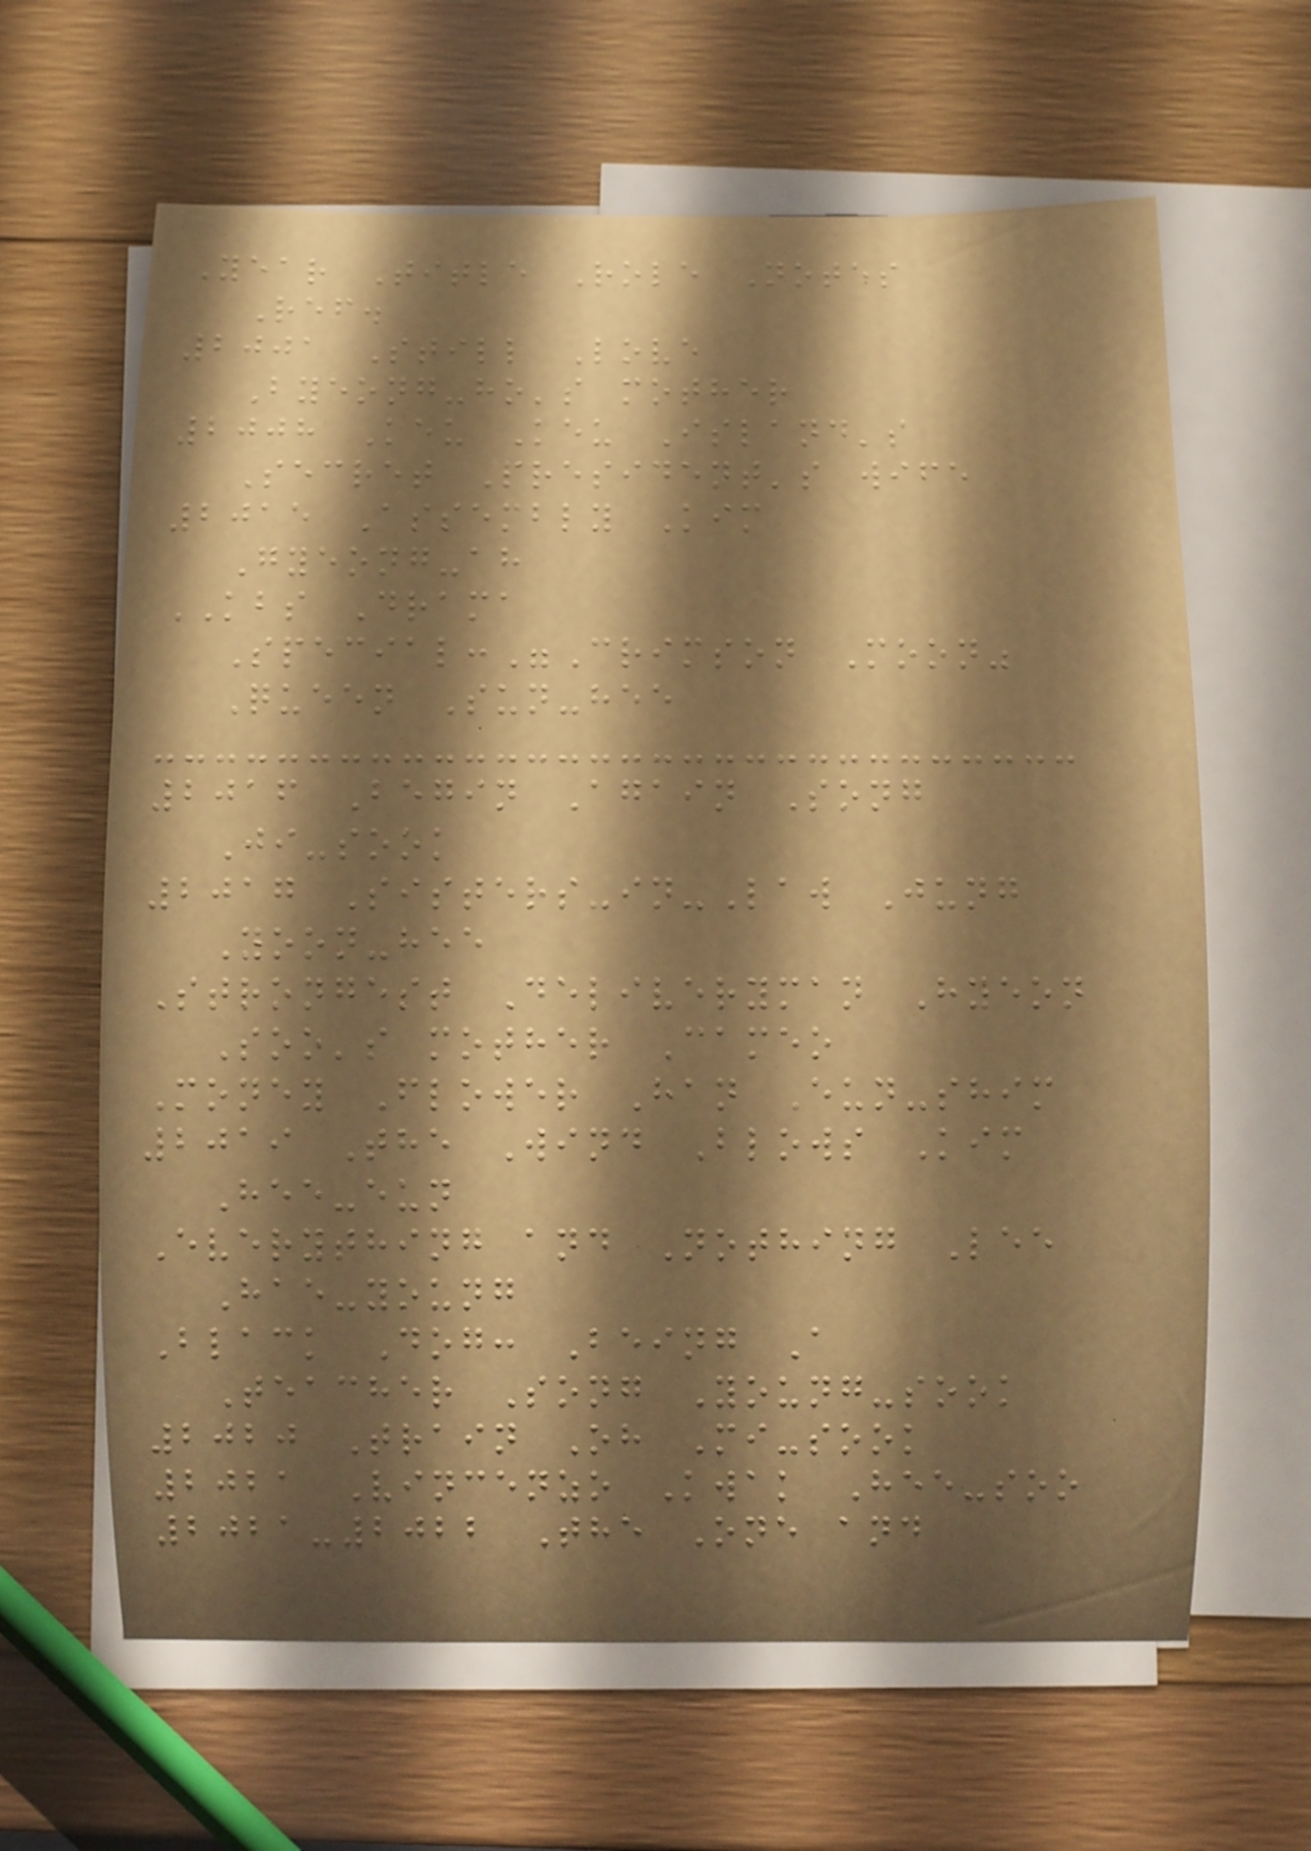Year Title Role Notes
Ref.
2001 Still Love
Byeong-ho's mother
2008 Keu Keu Island's
Secret President's wife
2015 Assembly Kim
Gyeong-ah
KBS Drama
Special:"Crimson Moon"
Queen Sun-hee
2016 Begin Again Song
Ji-sook
2017 Sisters-in-Law Jung
Yoon-hee
Strongest Deliveryman Hyeon
Soo's mother Cameo
Money Flower Han Eun-shim
2019 The Wind Blows Kim
Hee-eun
Everything and Nothing Lee
Hae-young
Black Dog: Being A
Teacher Song Young-sook
2020 Train Oh Mi-sook
2021 Vincenzo Kwak Hee-soo
2021-2022 The One and
